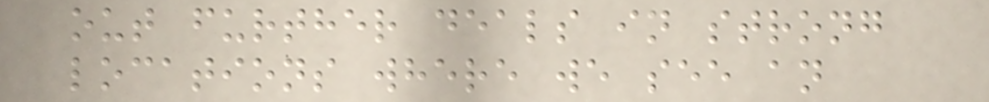out further deals in strong
locations where we see an
